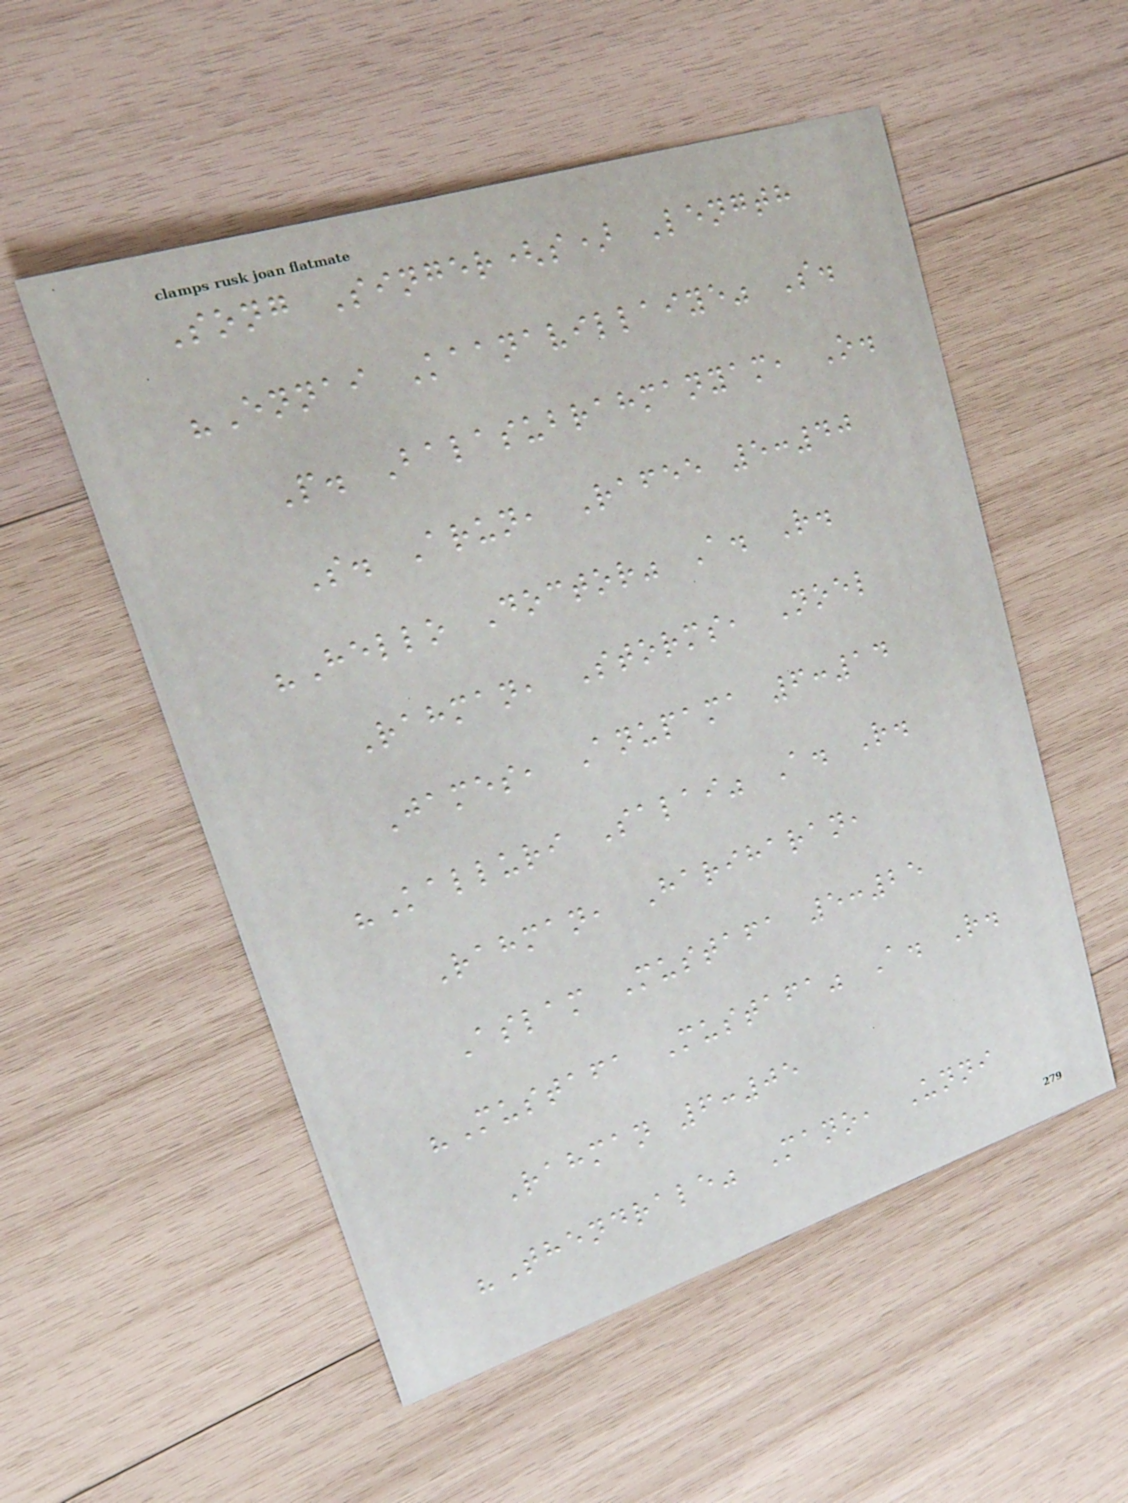Song Singer(s) Length
"Ennai Kaanavillaiye" S.
P. Balasubrahmanyam, O.
S. Arun, Rafee 5:40
"Hello Doctor" A. R.
Rahman, Storms, Noel
James, Anupama 6:14
"Kalluri Salai" A. R.
Rahman, Hariharan,
Aslam Mustafa 5:25
"Mustafa Mustafa" A. R.
Rahman 6:05
"Thendrale" Mano, Unni
